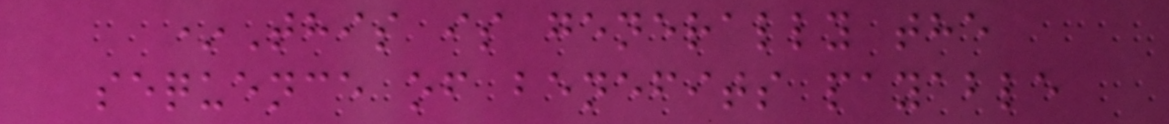*This is generally the
sequence of benefits payable
